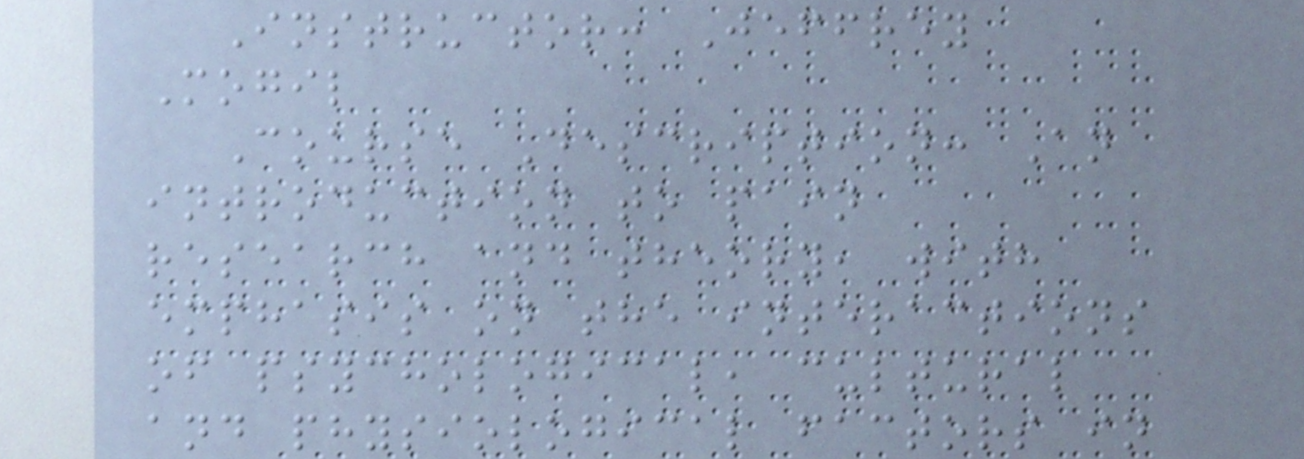Instructor: Jeffrey
Mogil
Course Description: An
introduction to pain
research and theory, with
emphasis on the interactions
of psychological, cultural
and physiological factors in
